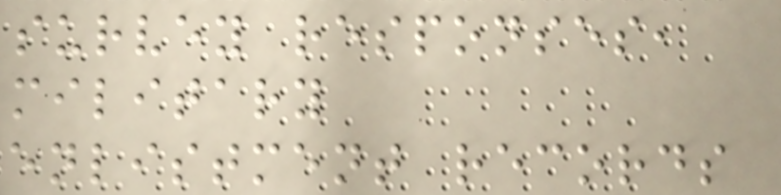survey responses,
military
enlistment records
